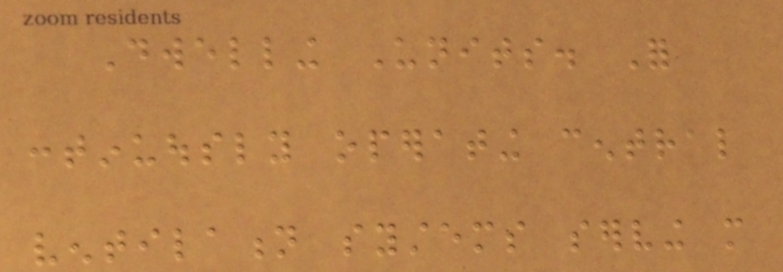Dwelling Units. For
continuously operating central
ventilation systems serving more
